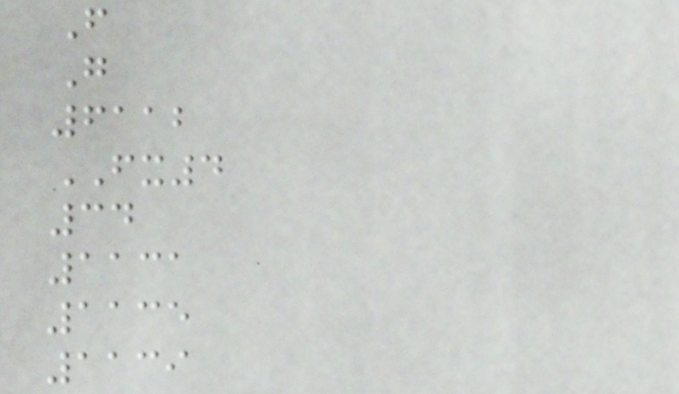F
G
6112
FX4
34
1131
1135
1139
